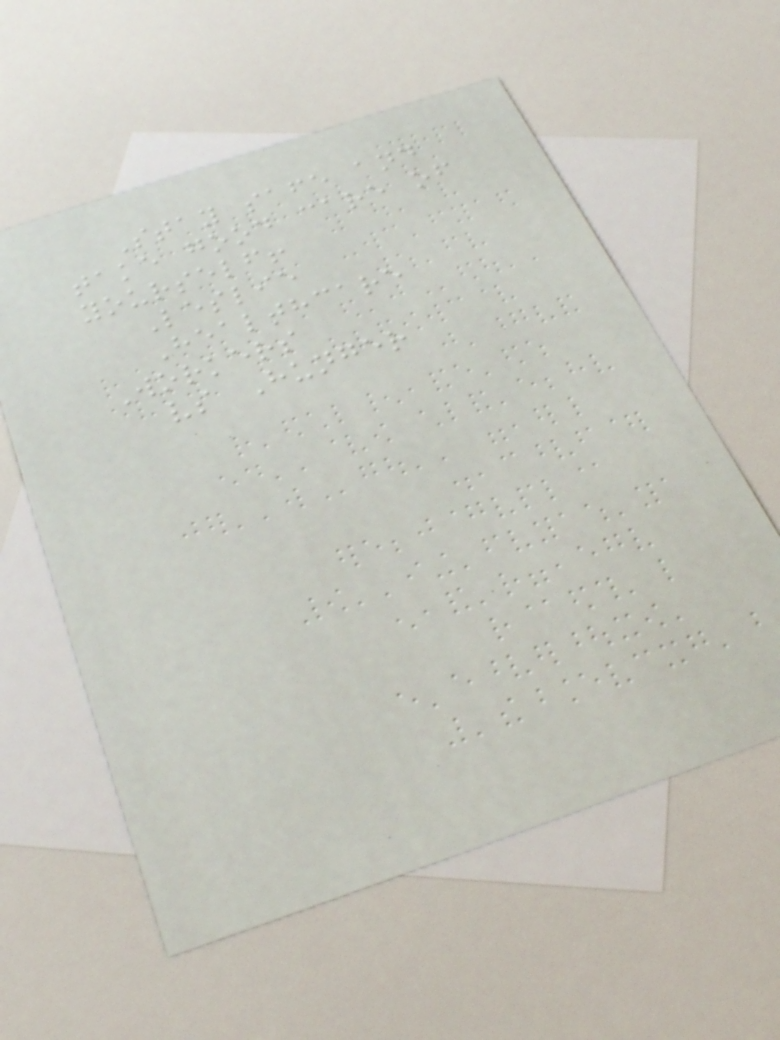Stay safe and
take good care of
yourself!
Leslie
Healthcare
Workers
vs Hunger
